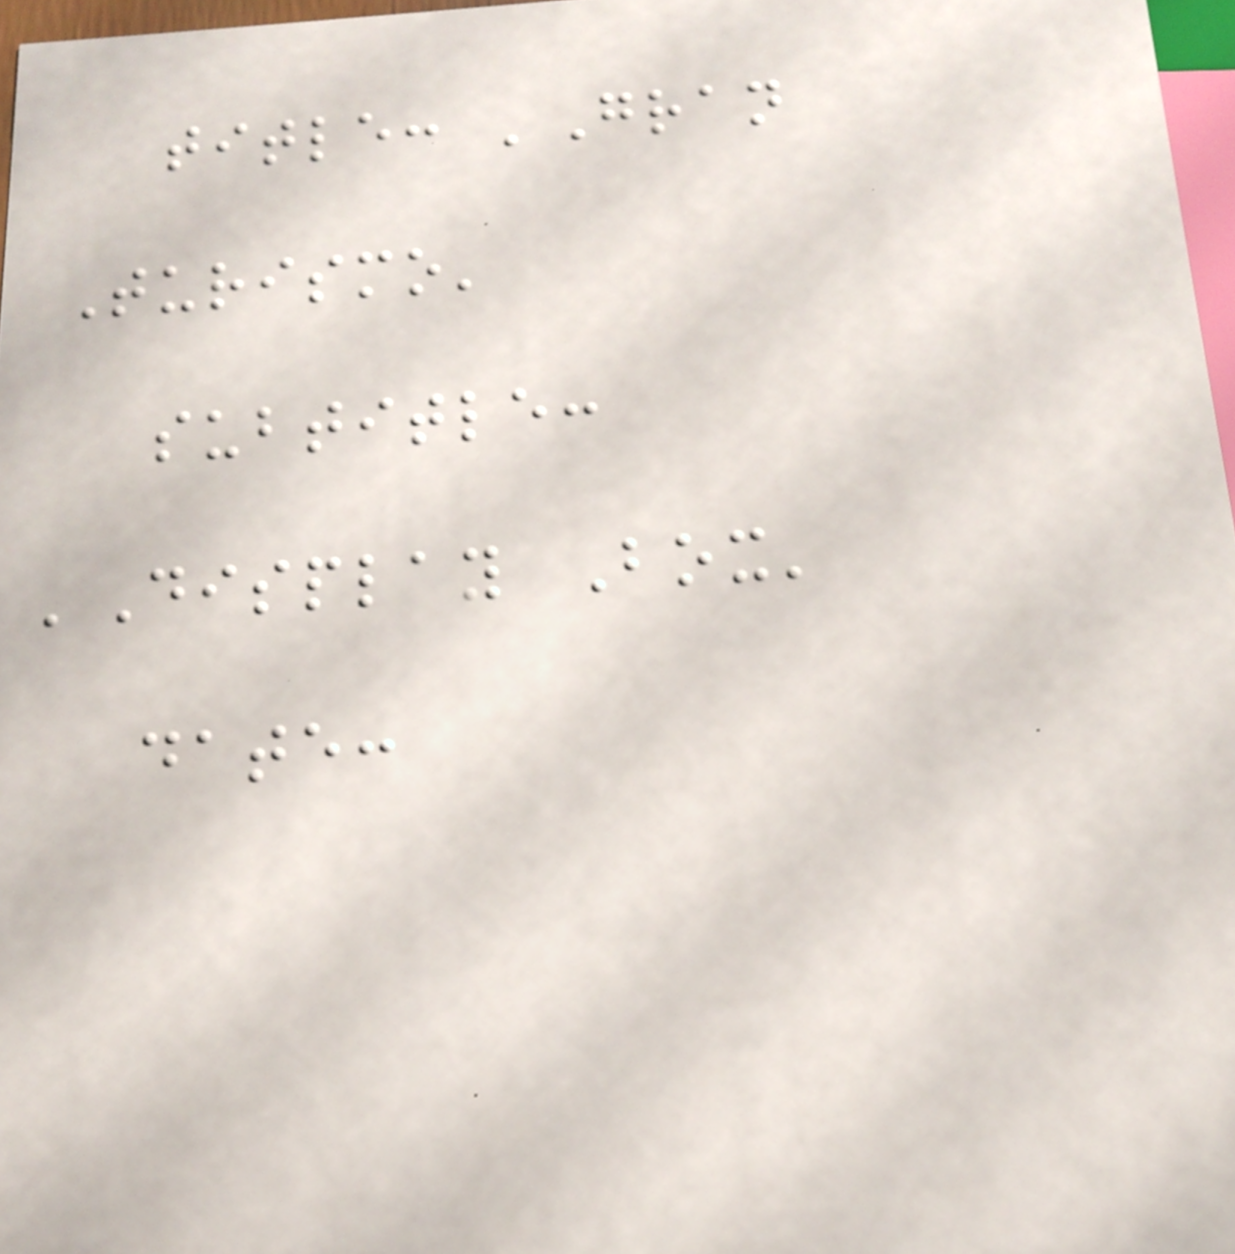title: 'Gran
Turismo'
subtitle:
'Display Box'
date:
